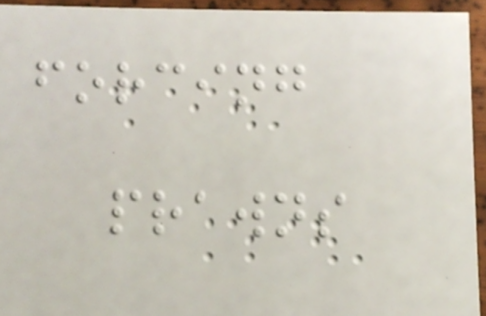forcing
prawns
